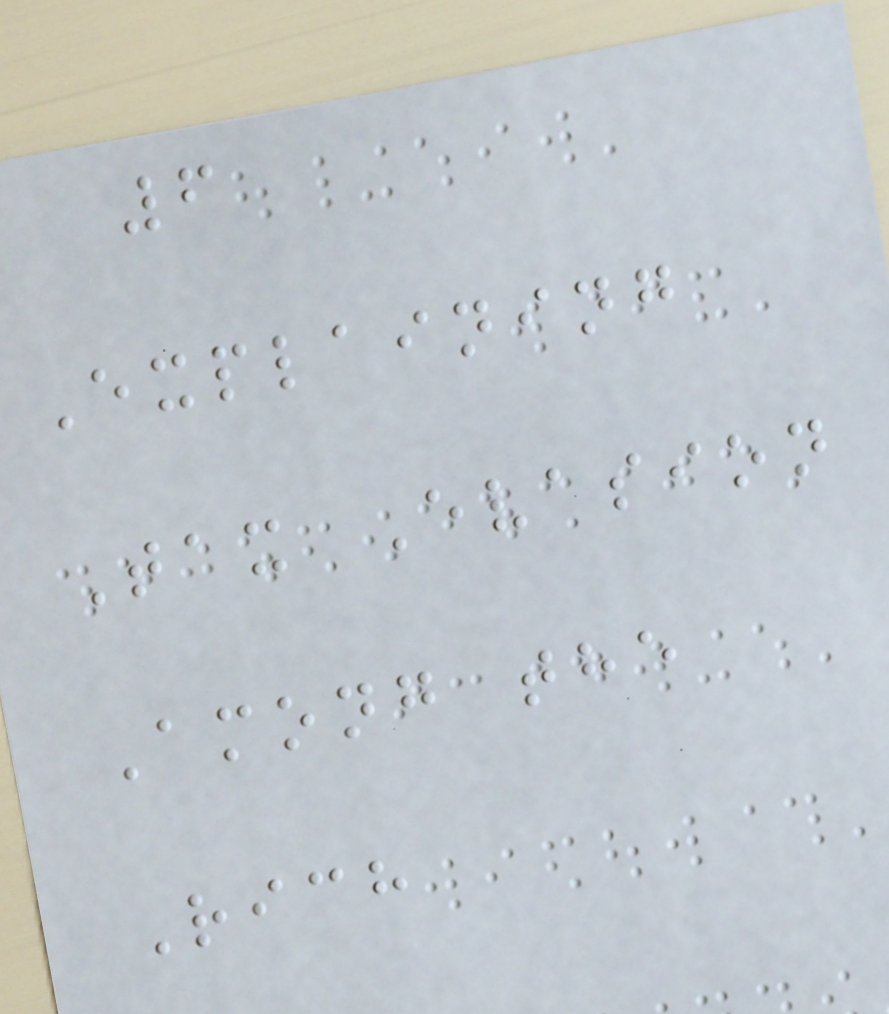6
Explaining
Tax Evasion
Among the
Rich
